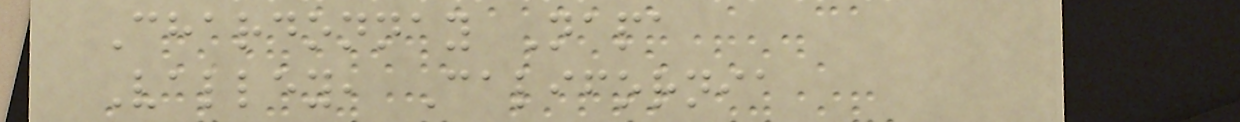Chardonnay Napa
Valley, California
